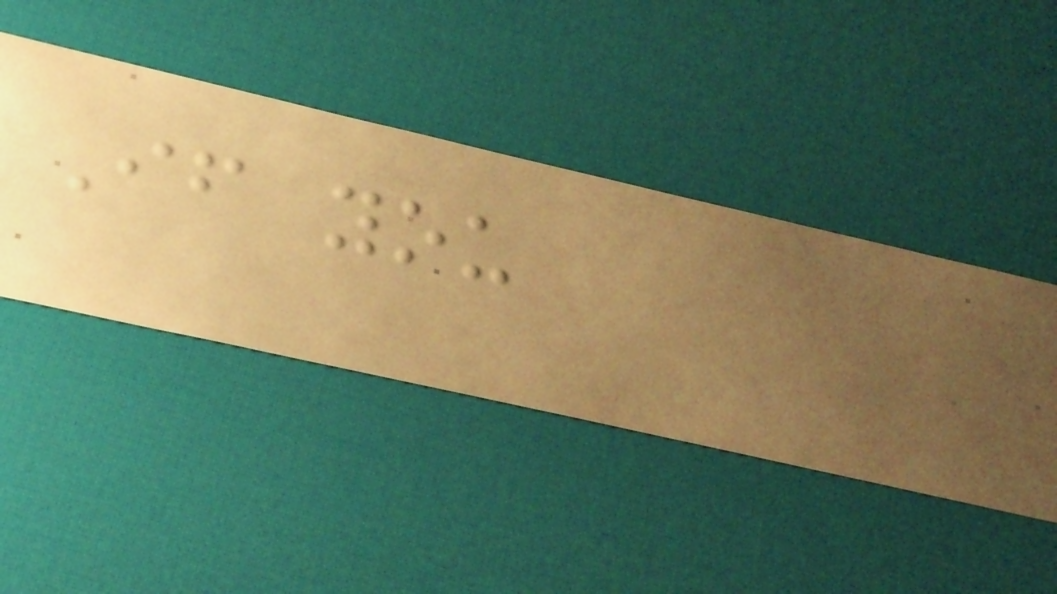If you
